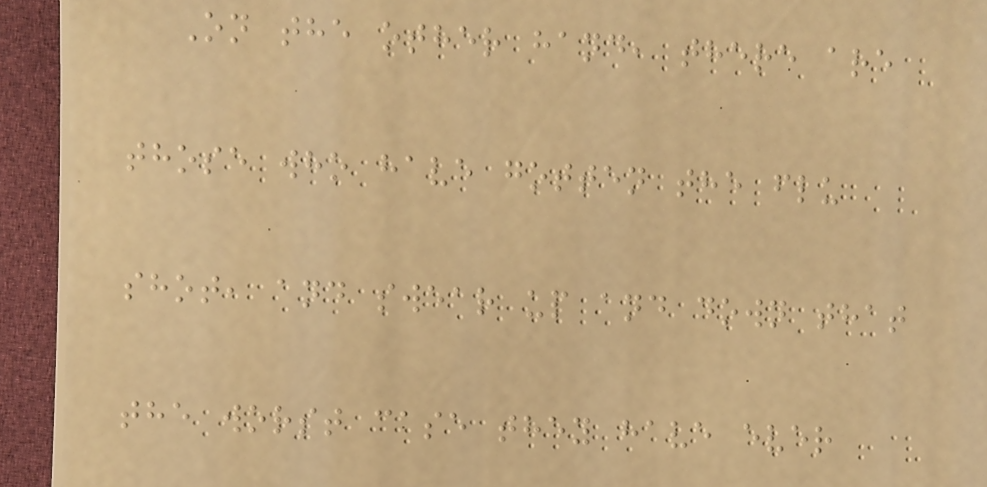On the other hand, there are
those who have gotten the flu
shot, and swear up and down that
the worst case they have ever
